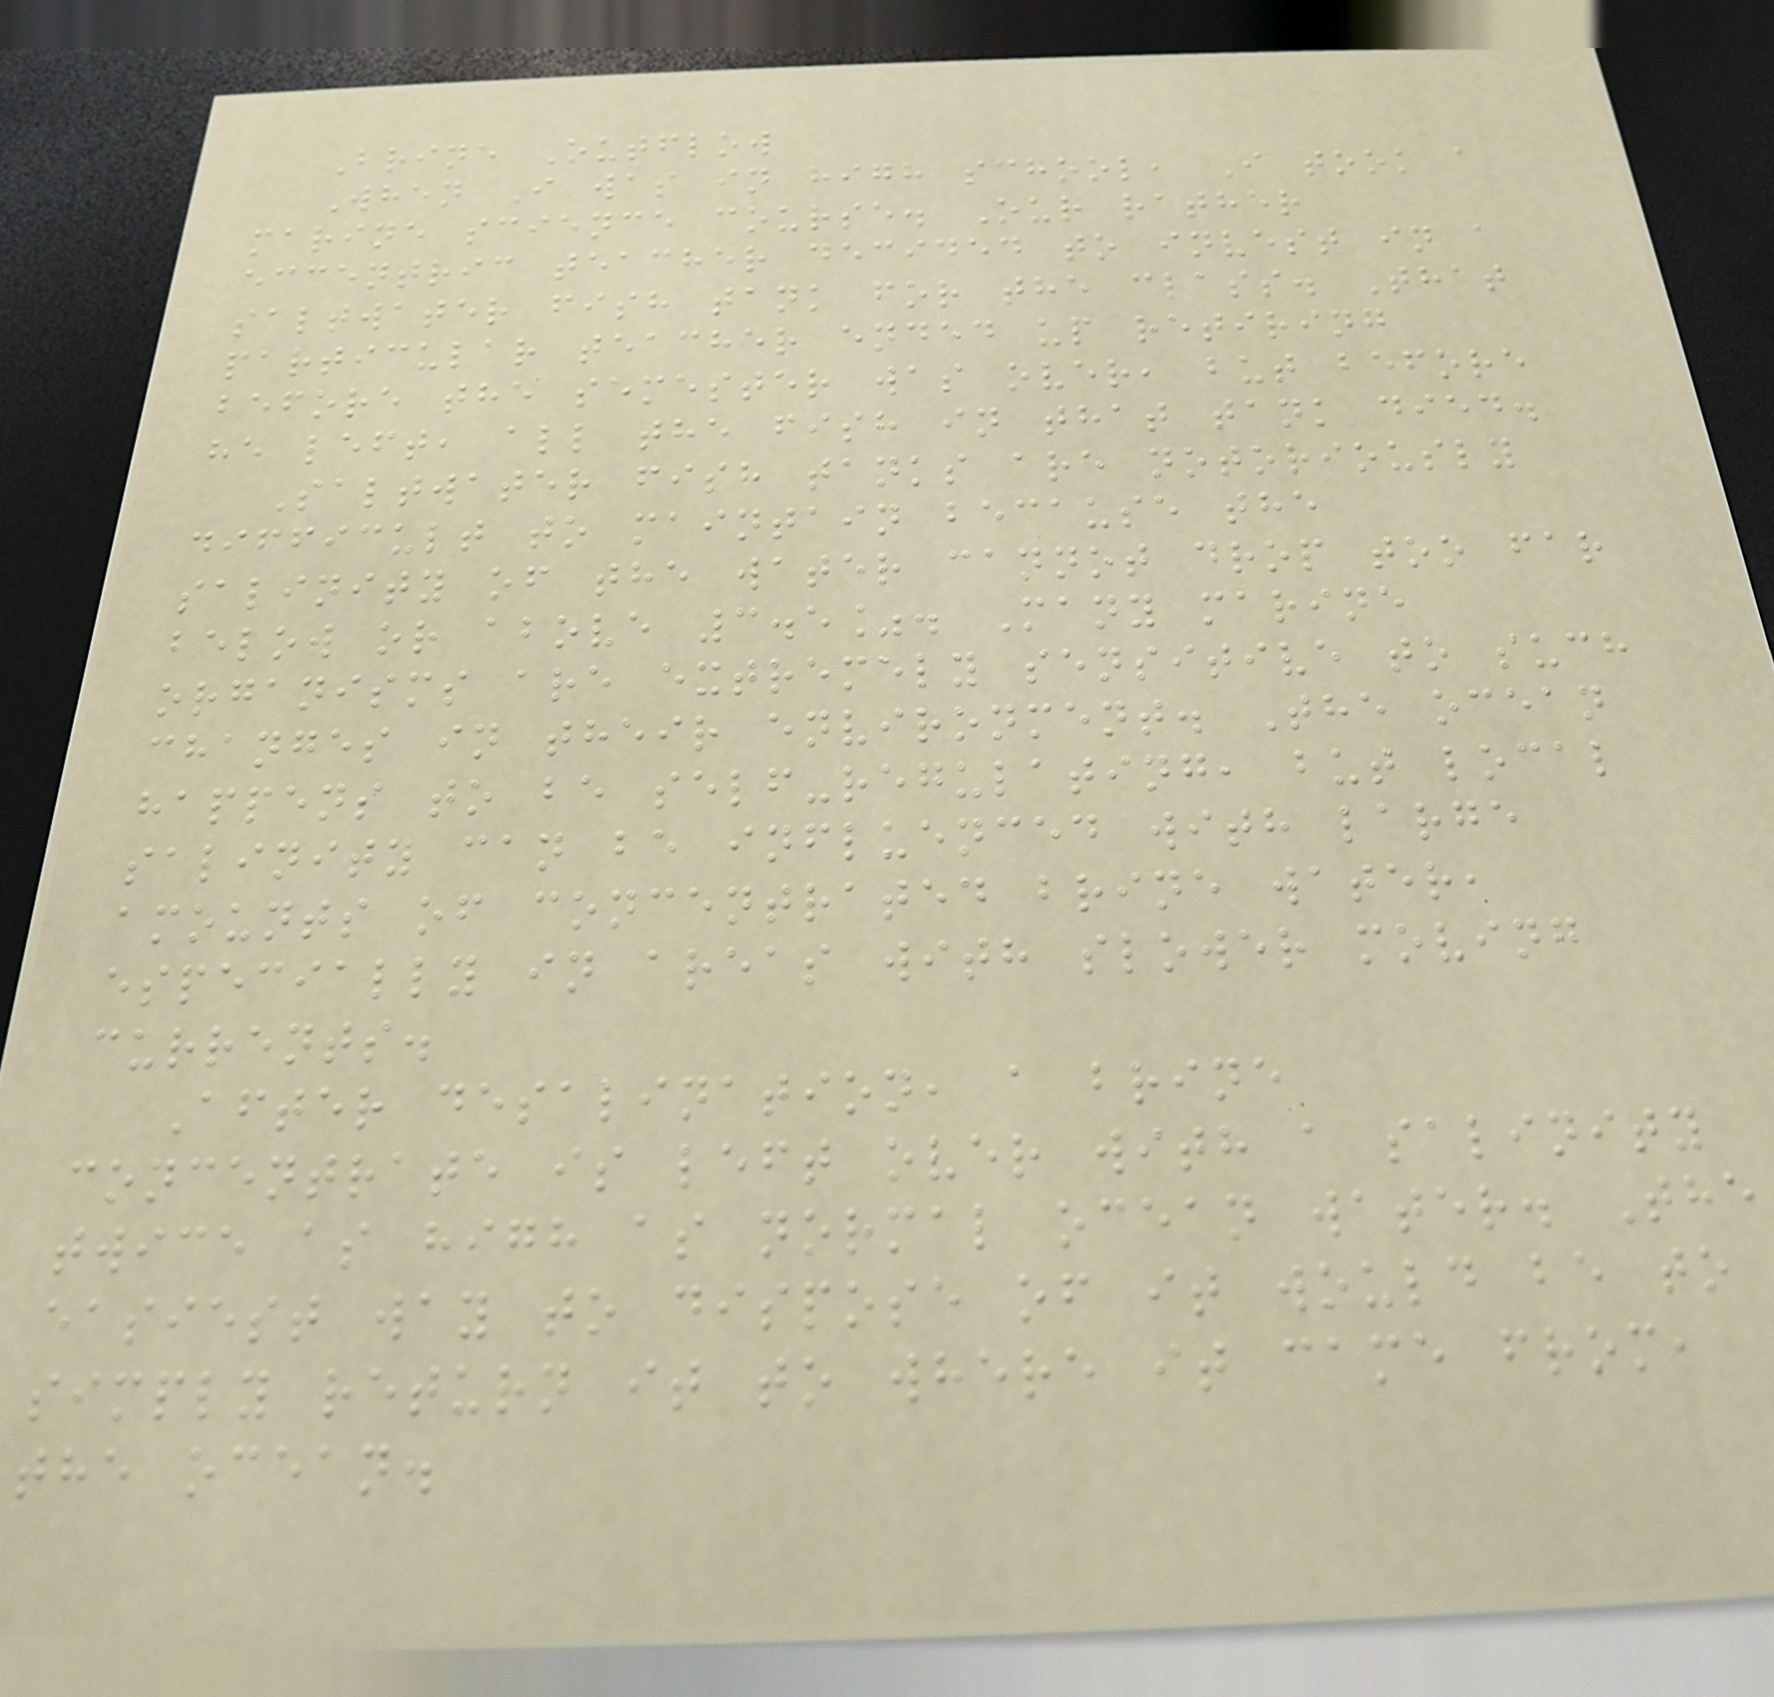Brine Outflow
When I was in high school, I took a
marine science course. Our rather
eccentric teacher decided to invest in a
saltwater fish tank for the class. That
particular teacher ended up retiring
before the semester was over, but before
he left, all the fish in that tank died.
Saltwater fish tanks are notoriously
difficult to maintain because the
salinity of the water cannot drop too far
below or above 3.5%. Many marine
organisms are extremely sensitive to such
changes in their environment. The ocean
happens to be self-regulating, but local
salinity can be influenced with large
amounts of concentrated brine water,
especially in areas with slower moving
currents.
After desalination, a brine
concentrate is left over with a salinity
twice as high as normal ocean water. The
easiest way to dispose of it would be to
simply return it to where it came from,
the ocean.
